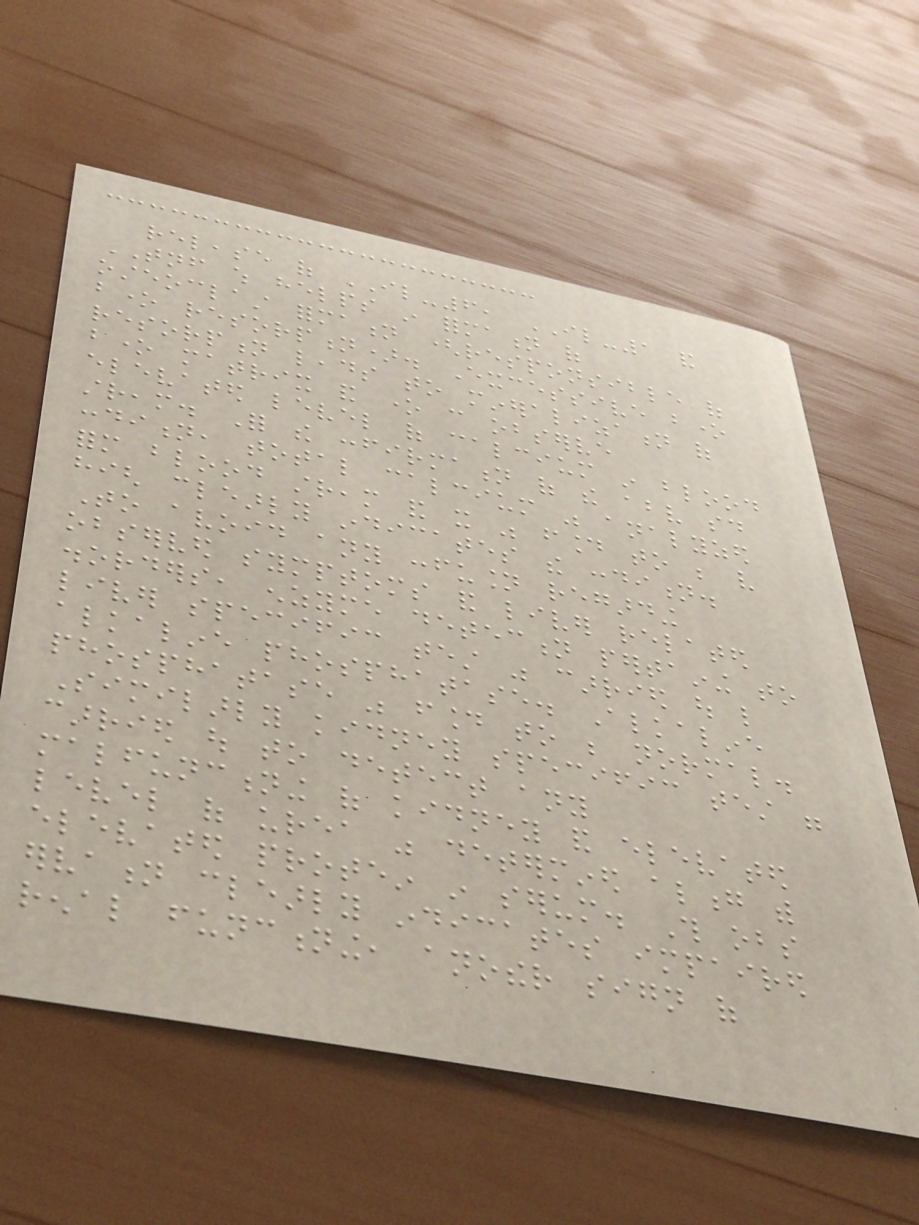release of IL-6, IL-1 and
TNF which helps in formation of
osteoclast formation (responsible of
bone resorption). Excessive bone
resorption leads to mineralization of
bone matrix and one can observe
elevated level of calcium in blood
stream. For the confirmation of the above said
condition, total calcium was analyzed
form blood stream and it was found to be very
high clearly indicates the condition.
To avoid any confusion regarding
observed symptoms and liver related
disorders, enzyme detection pertaining to
liver specific test was carried out like
alkaline phosphatase. Alkaline
phosphatase was found to be normal.
Similarly kidney specific test were
carried out to detect any
malfunctioning of kidney and elevated
level of urea was determined along with
elevated protein in serum. This obs
ervation clearly indicates impaired
renal functioning, another sign of
